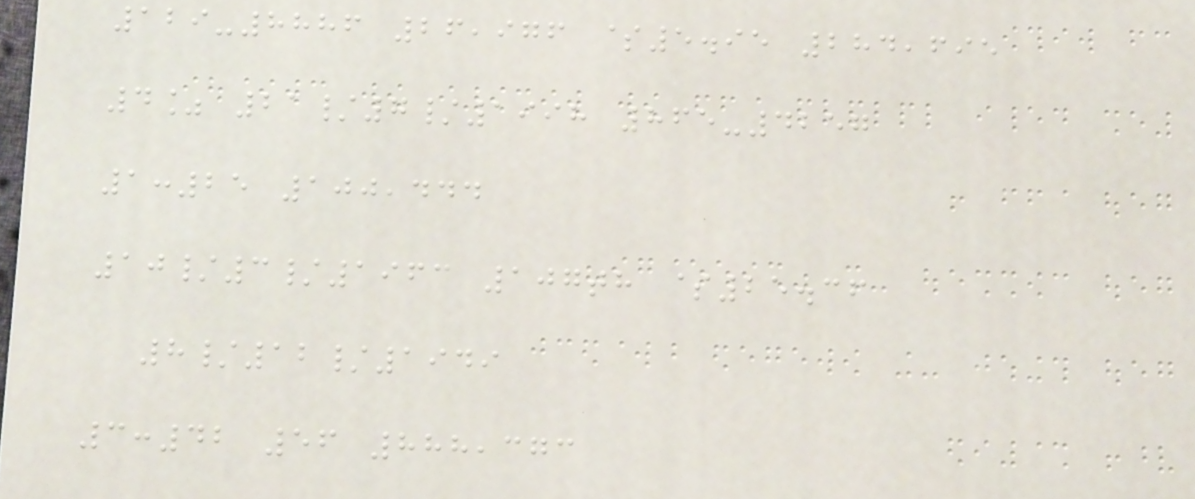129-8886 26,976 $5.95 284,695
4% 21/7/1998 865-4257
1:25 100,444
10/3/1963 107th $25.36
8/12/1949
3:42 56 888,373
